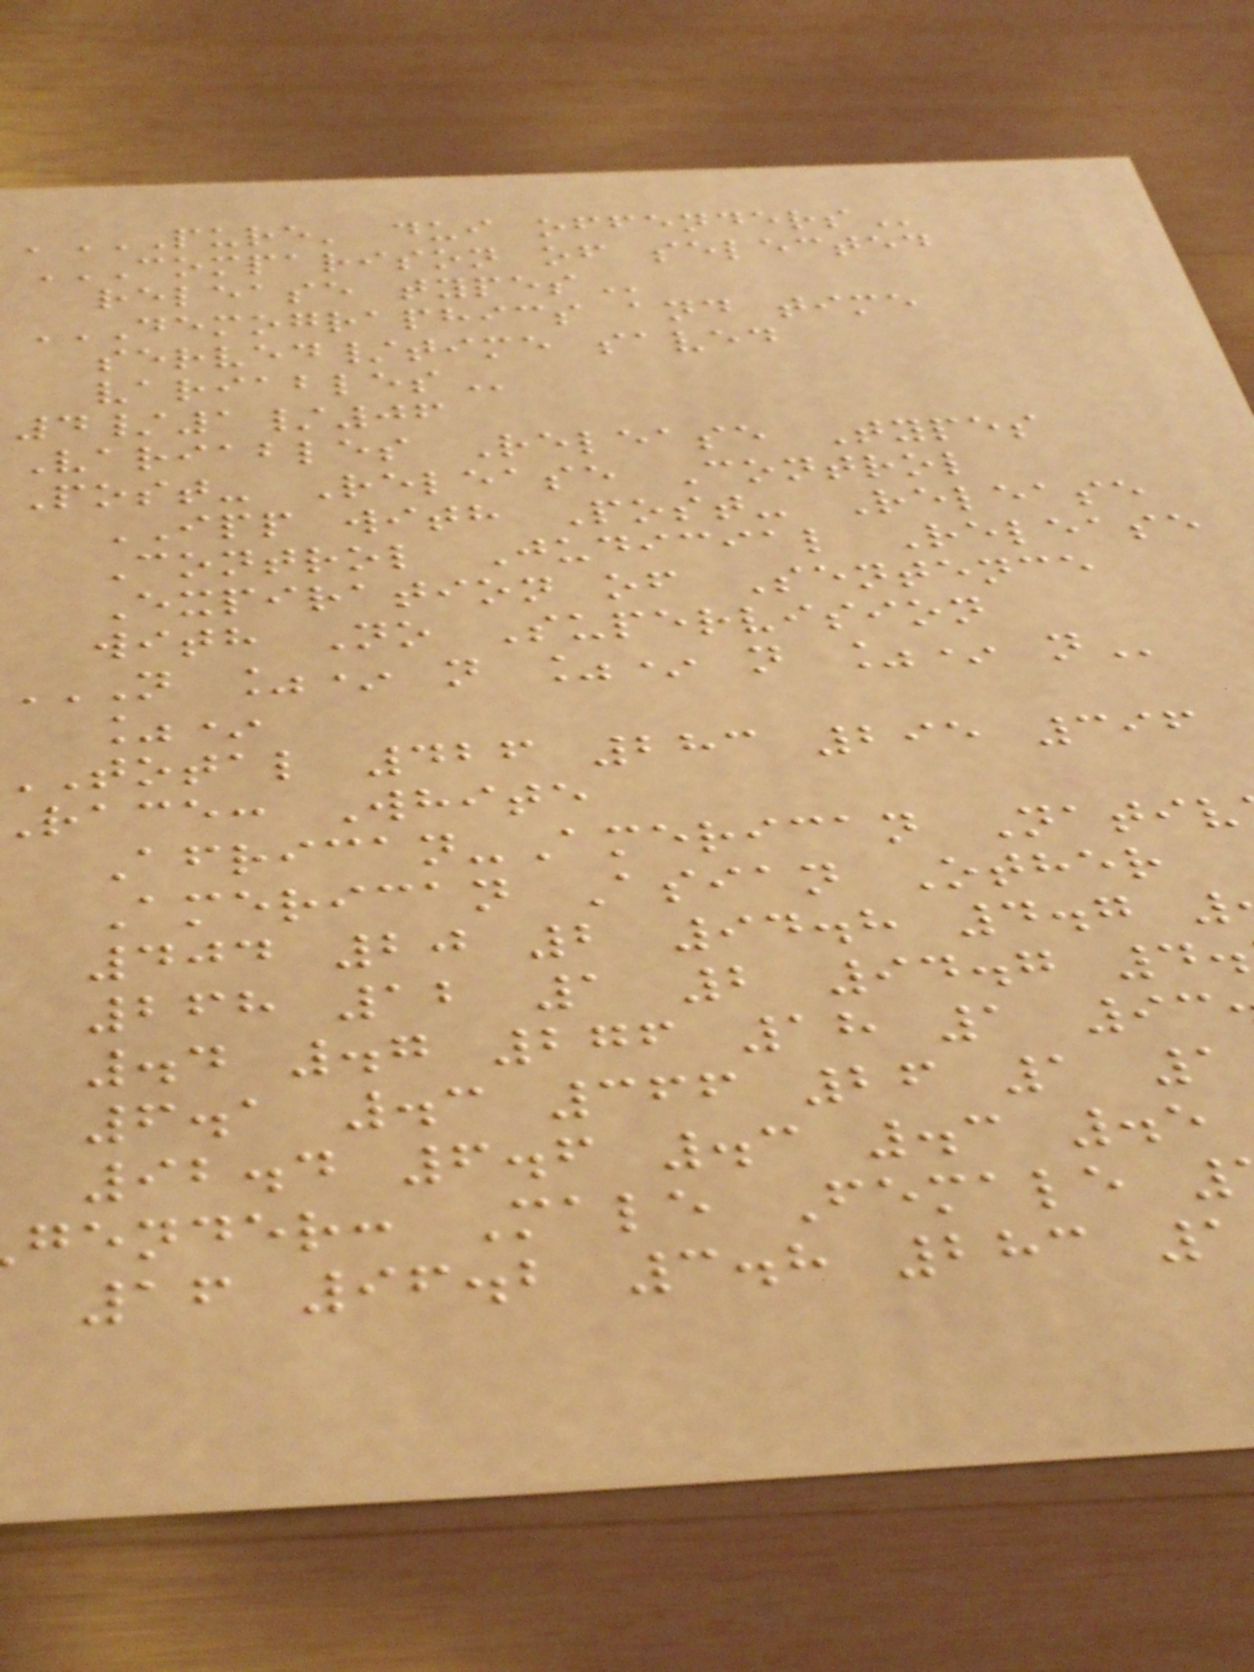'PURE' DUI OFFENDERS
COMPARISON OF SELECTED
release
DEMOGRAPHICS AND TIME
served/time saved
4/1/06
Variables Release Types
Post- Release Control
IPP with Post- Release
Control Judicial Release
Expiration of Sentence
with No Supervision
N %* N %* N %* N
%*
total 426 283 295 396
race: White
African-American Nativ
American Asian Other
404 20 2 94.8 4.7
268 12 1 2 94.7 4.
.4 .7 276 18 1 93
6.1 .3 366 26 1 1
92.4 6.6 .3 .3 .5
gender: Male Female
16 96.2 3.8 283 1
